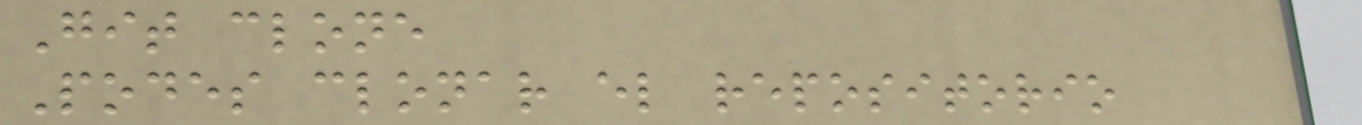Git clone
Podes clonar el repositorio
